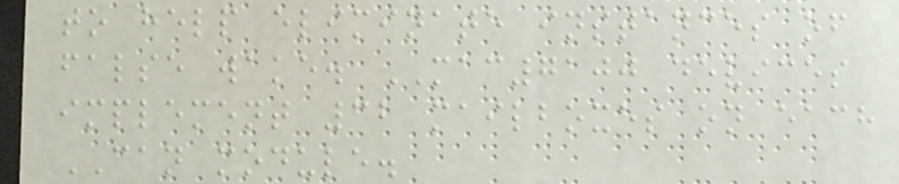to help eliminate instances of
false wake. MAC7100 devices
implement 32 mailboxes on each
CAN module.
